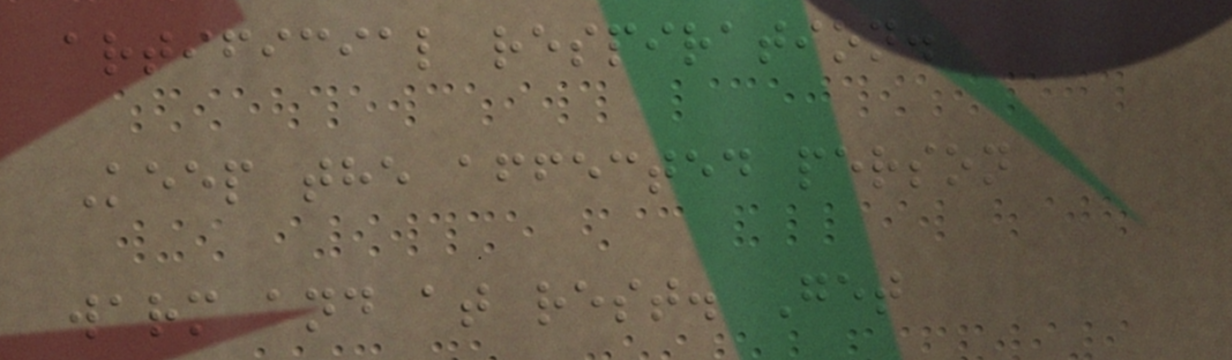artificial respiration.
Keep the affected person
warm and at rest. Get
